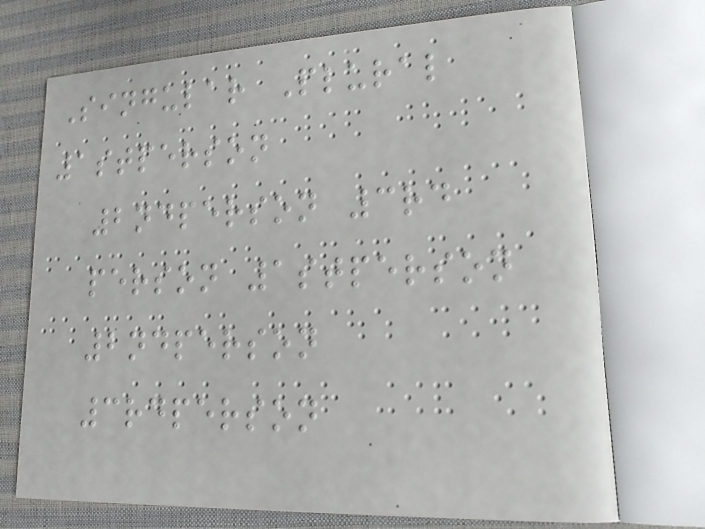Singular Plural
1stperson
2ndperson 3rd
person 1stperson
2ndperson
3rdperson
